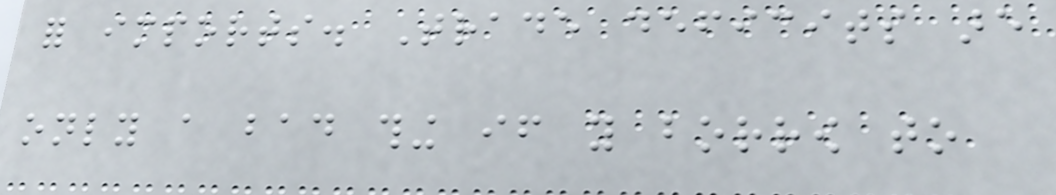for imports. Trade deficits are
only a bad thing if you borrow to
